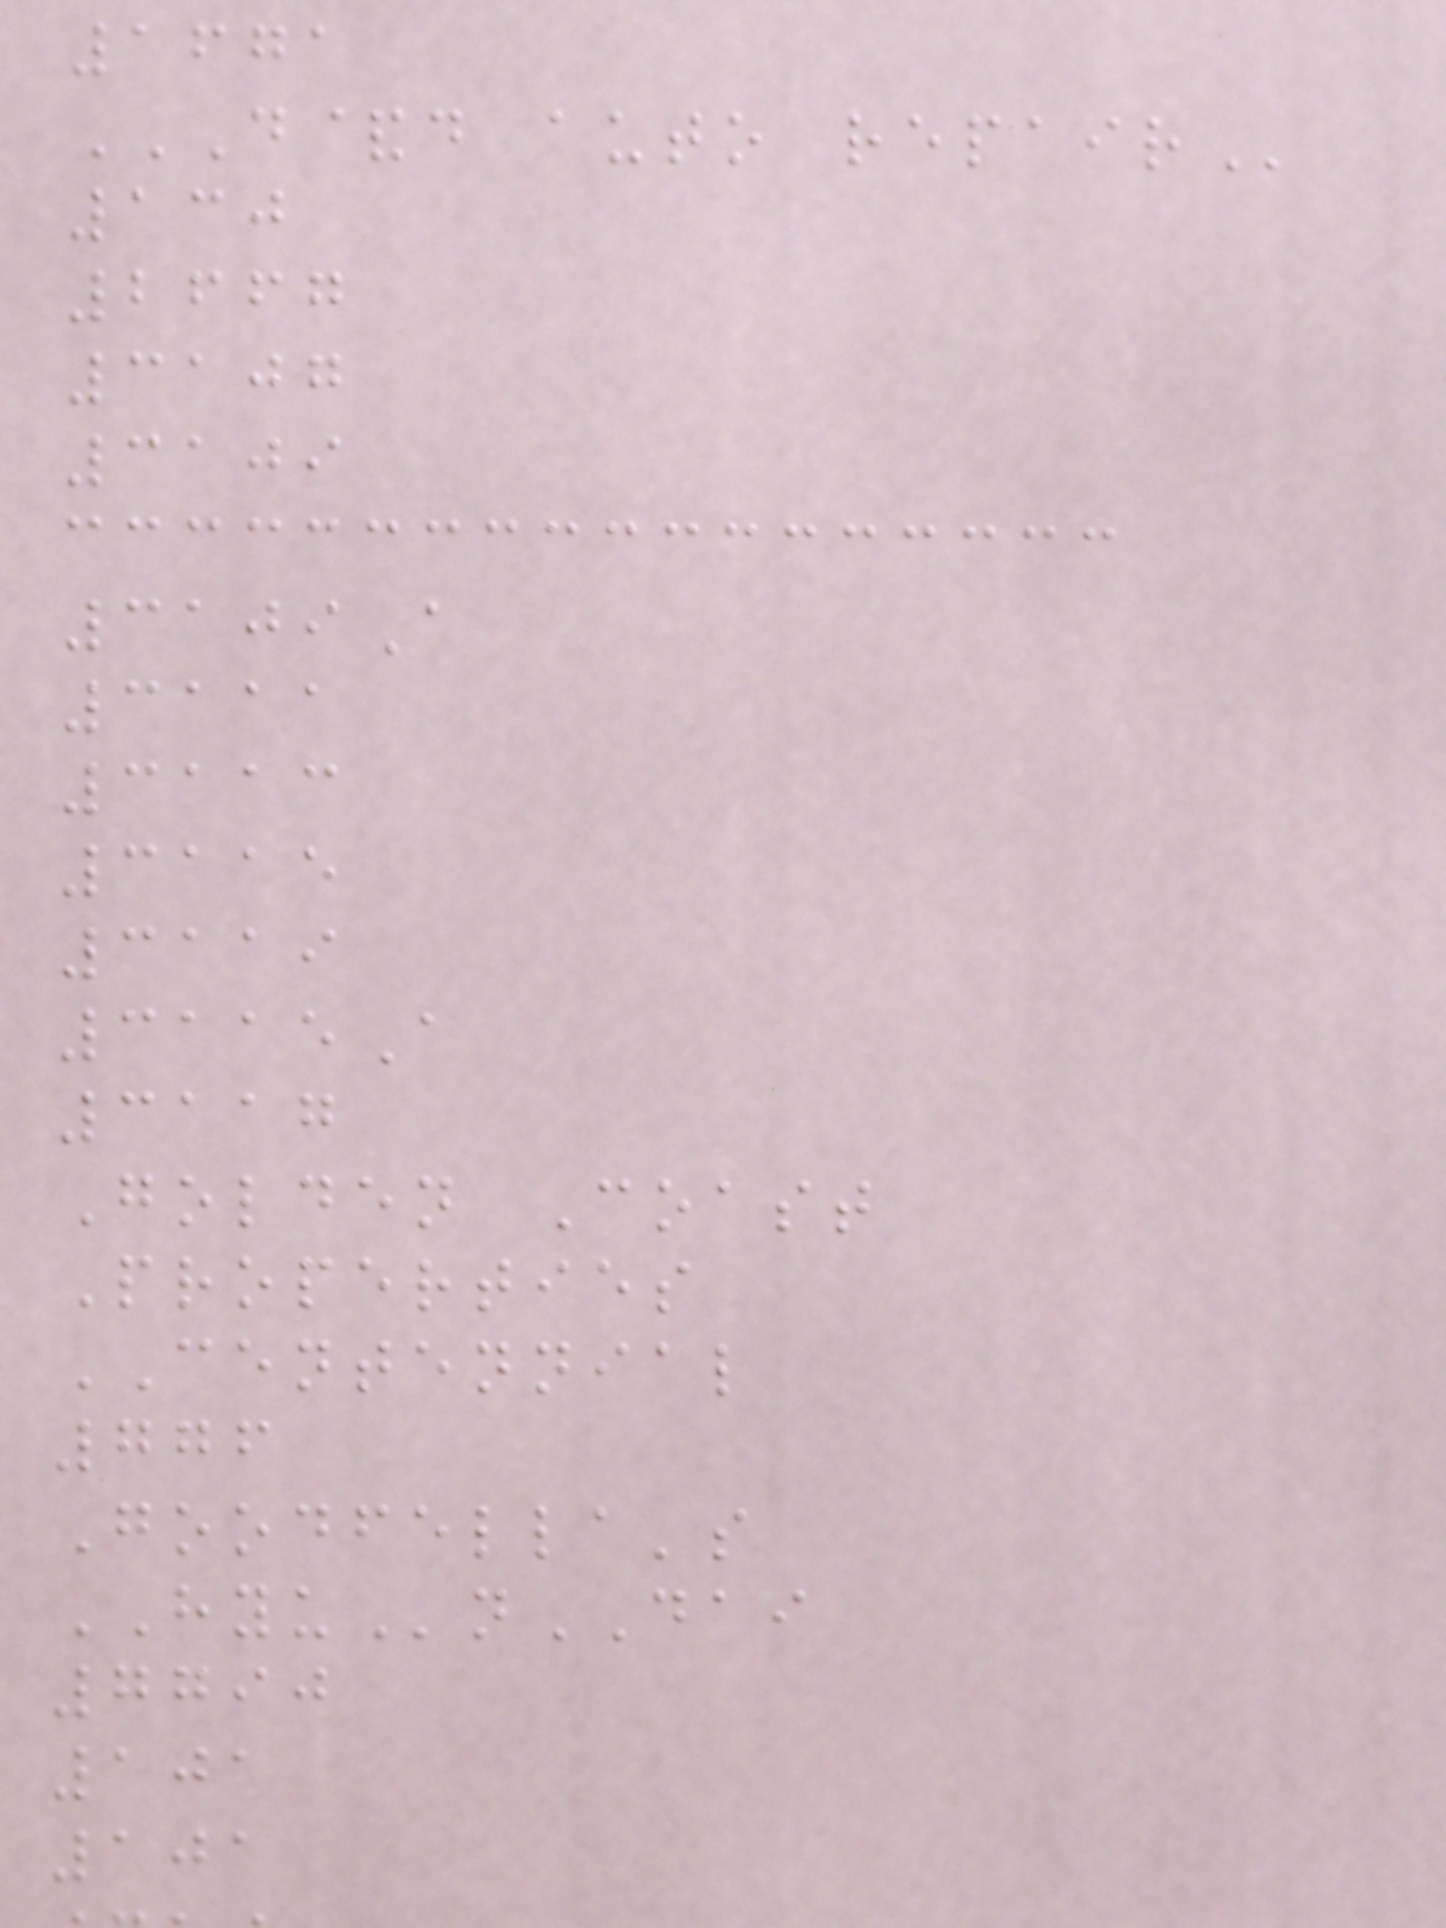1671
D&D AUTO REPAIR
130
2667
3107
3109
3109A
3111
3113
3115
3119
3115A
3117
Golden Coast
Properties
CENTENNIAL
776
Goodfella's
HYUnDAI
7790
101
101
